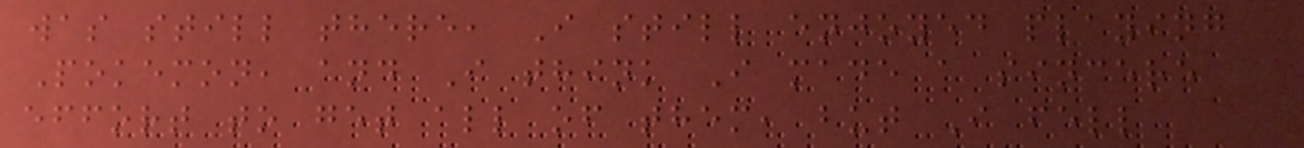was still there, I still enjoyed playing
Pokemon, and I think I made a sincere
effort to get all of them, but I fell
